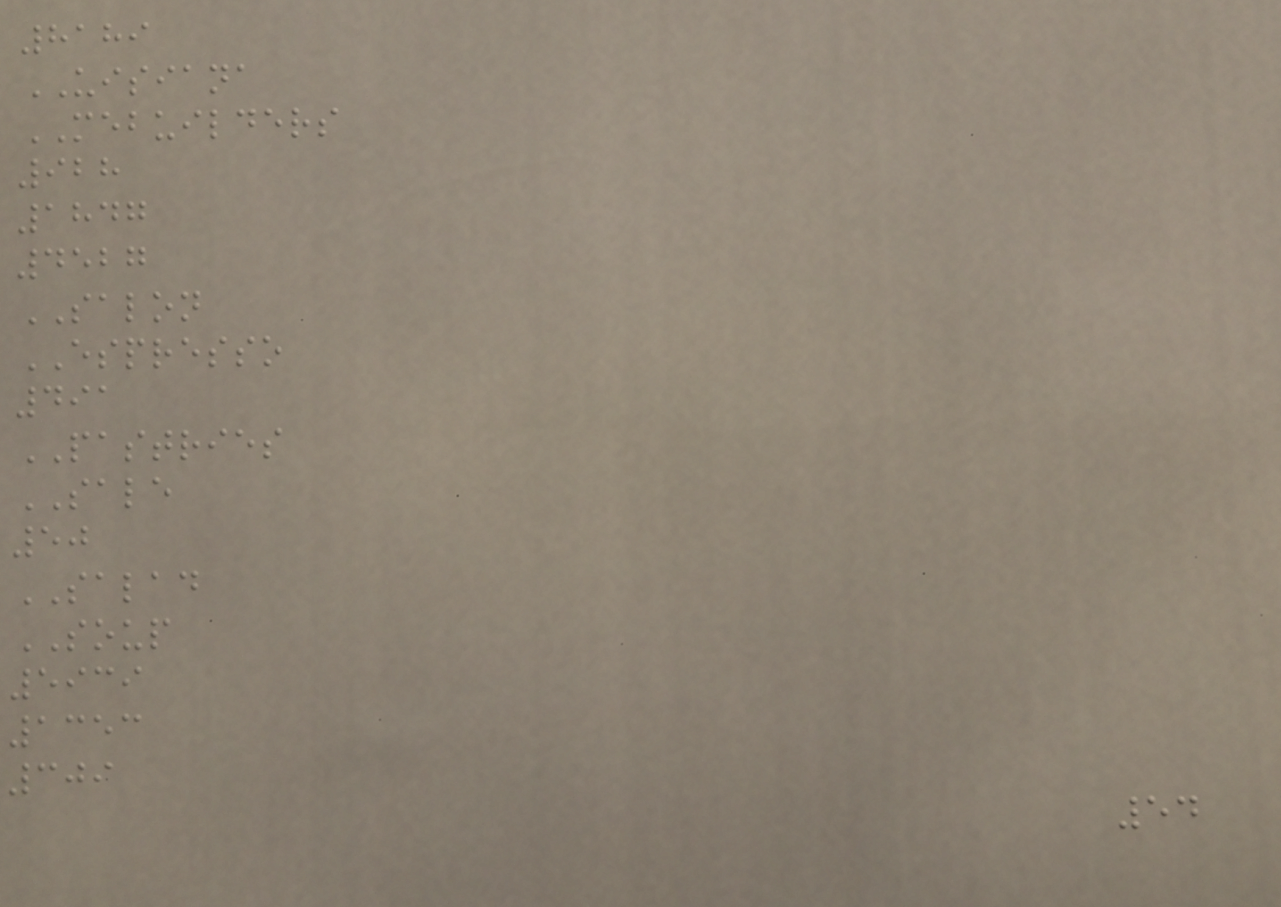8189
UISIANA
MEBUILDERS
928
1847
4527
SALON
ESPRESSO
491
PASTRIES
SALE
50
SALAD
SOUP
5939
1353
309
54
